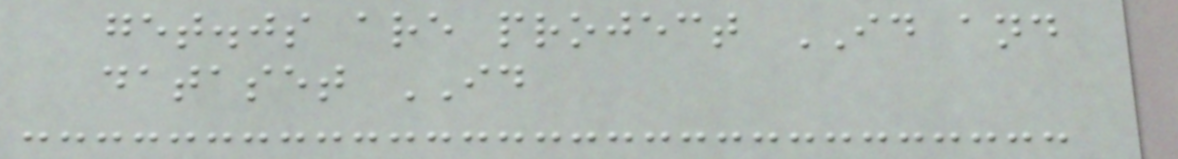get.js are project ID and
dataset ID
